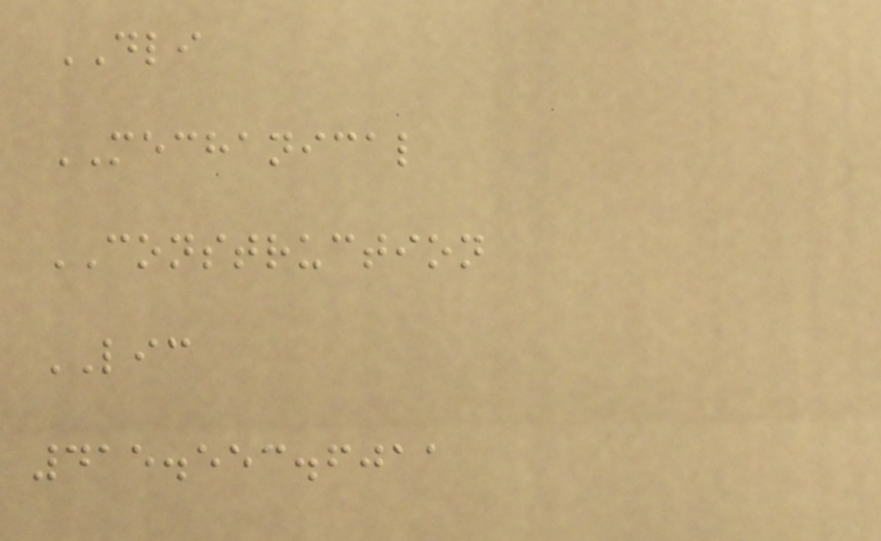DLI
MECHANICAL
CONSTRUCTION
LIC
415.553.6011
